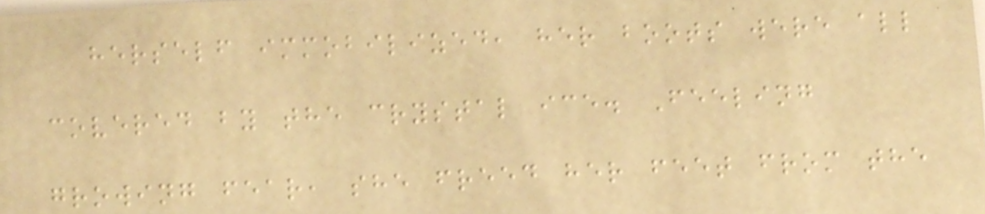herself immobilized, her boots were all
covered by the crystal ice. Feeling
growing fear, she freed her feet from the
